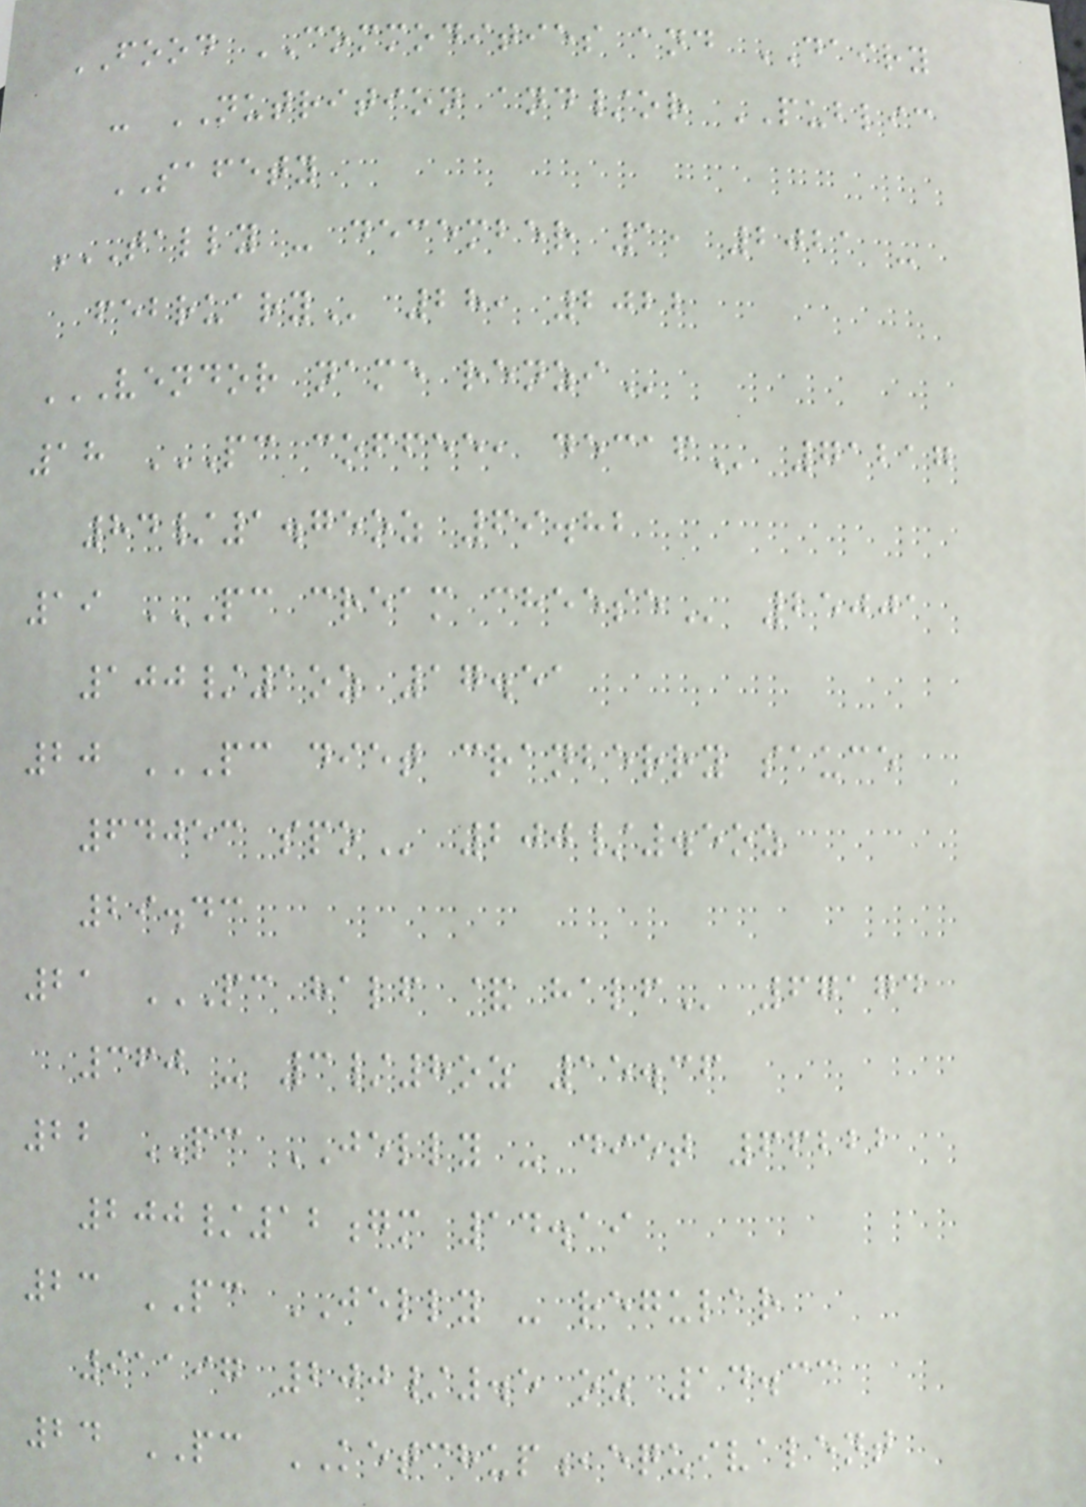FOOD COMMODITIES and DAIRY
- NUTRITION and/or PUBLIC
SAFETY
TALLY - DECEMBER 1, 2021 -
FEBRUARY 28, 2022
VENDOR NAME RENZI
18 PC COFFEE, DECAF 71217
84/1.75oz 69.82
19 PC CREAM CHEESE 25001
100/1oz 17.51
20 PC DIET CRANBERRY SAUCE
64053 SPO 200/.5oz
29.43
21 PC HALF & HALF 67174
360 - 3/8oz 15.36
22 PC JELLY - diet 66222
200/12gm 14.19
23 PC JELLY - regular
91197 200/.5 oz 14.33
24 PC KETCHUP,equivalent
